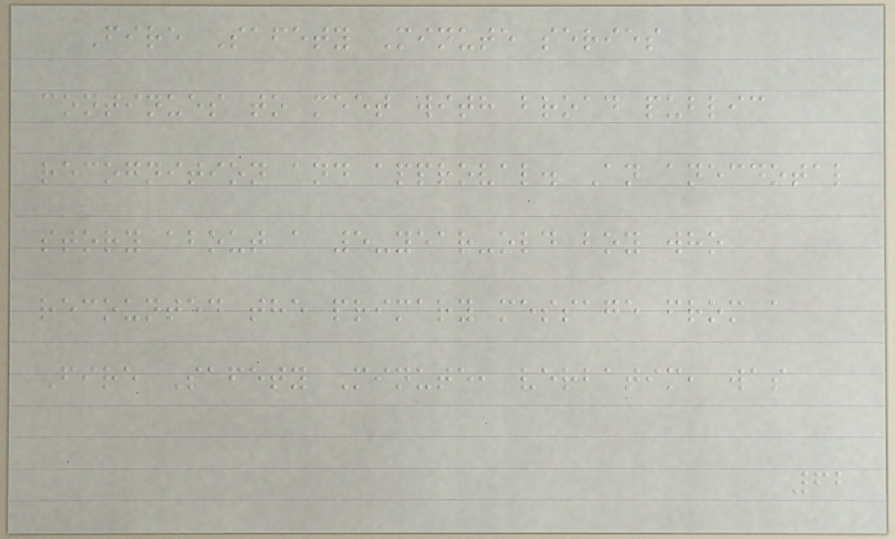Fire Safety Minute series
continues to meet with broad public
recognition and approval. An anecdotal
story about a 5-year-old boy who
recounted the primary message from a
Fire Safety Minute, verbatim, was
62
